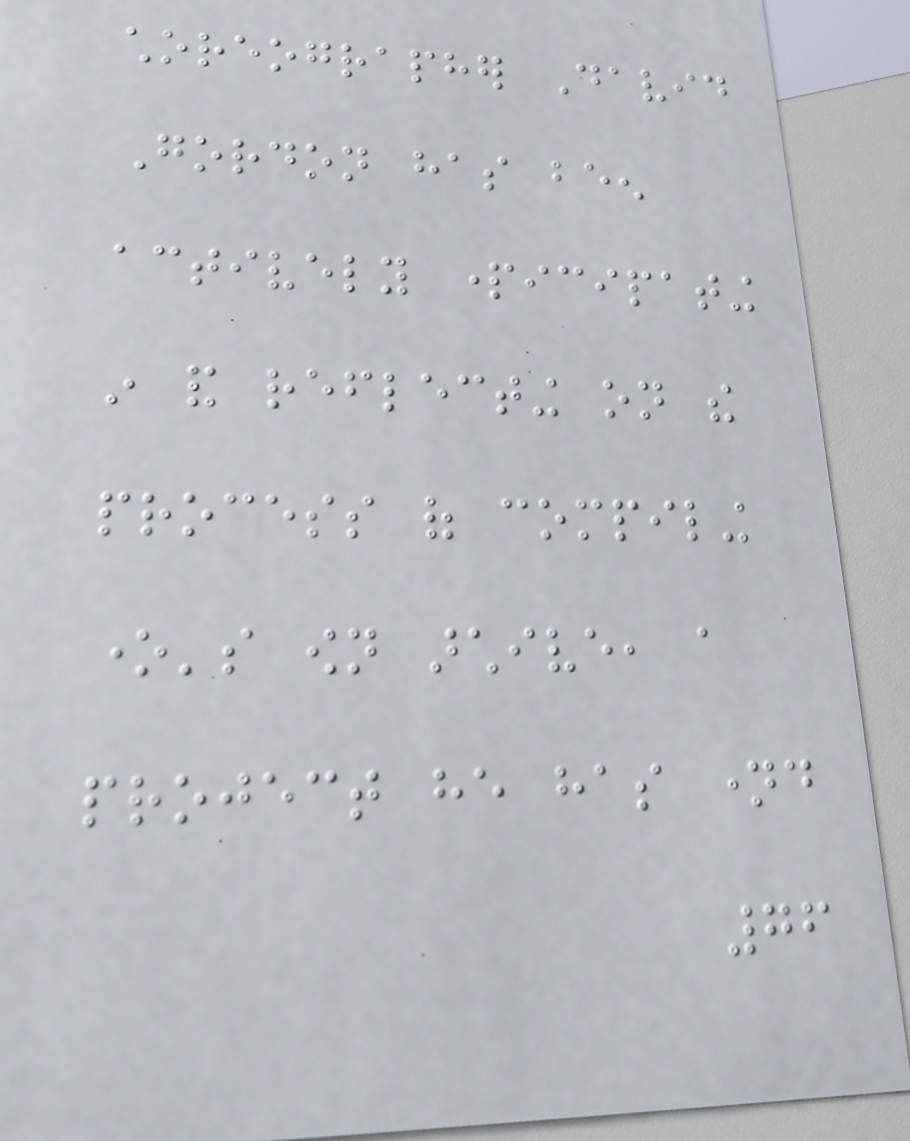choreographer David
Gordon has been
actively participating
in and reflecting on the
process of compiling
one's own archive, a
project he has named
76
